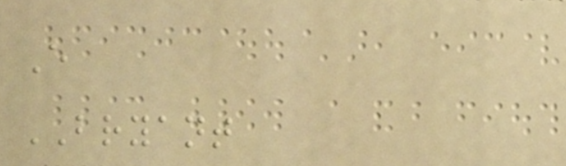E
BRYANT
